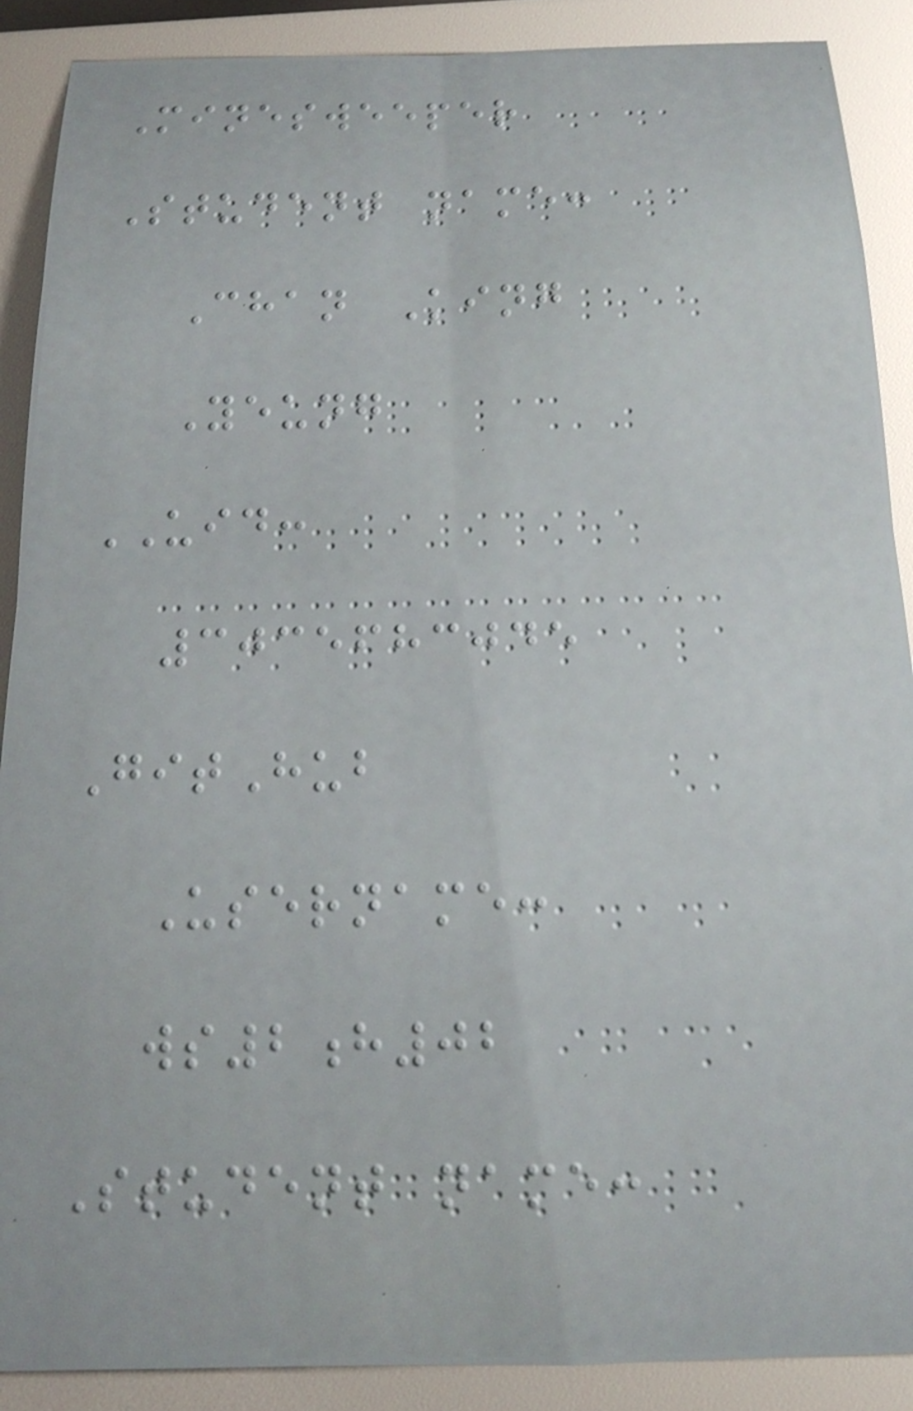Minesweeper
Student name:
Chan King
Yeung
UID:
3035683045
GitHub
Username:
ws2h02
Student name:
